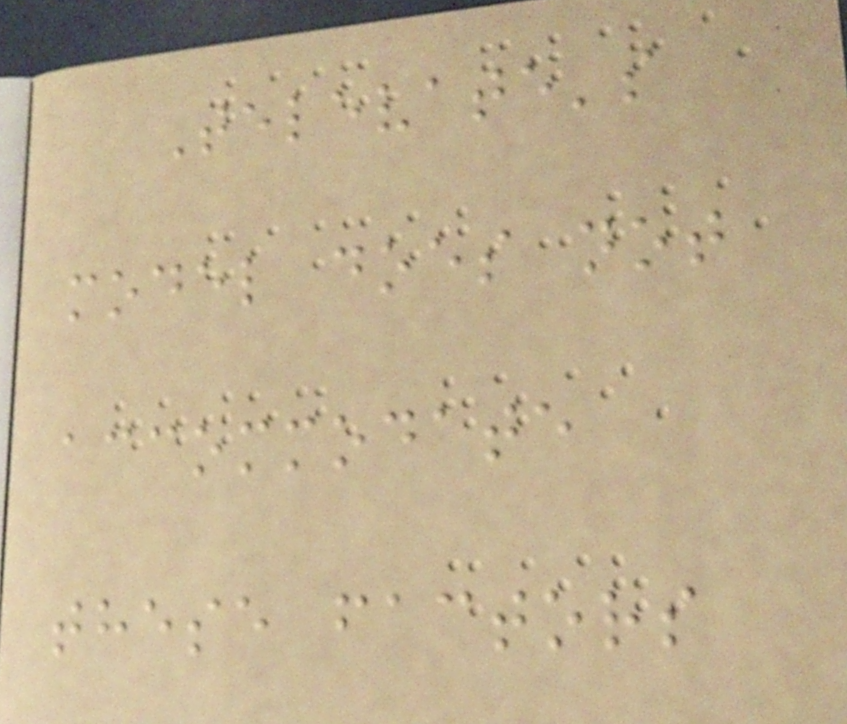Televate's
model does not
accommodate
these factors
